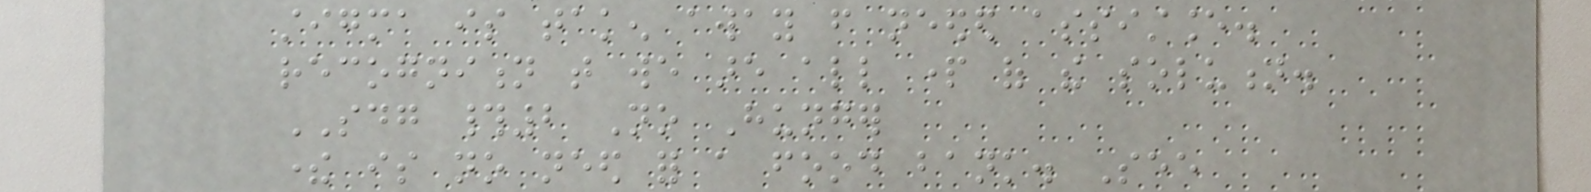stigma is taken away from needed assistance.
recognition that we are all part of the solution.
SDG #2 No Hunger
there is no need for a food bank. See
